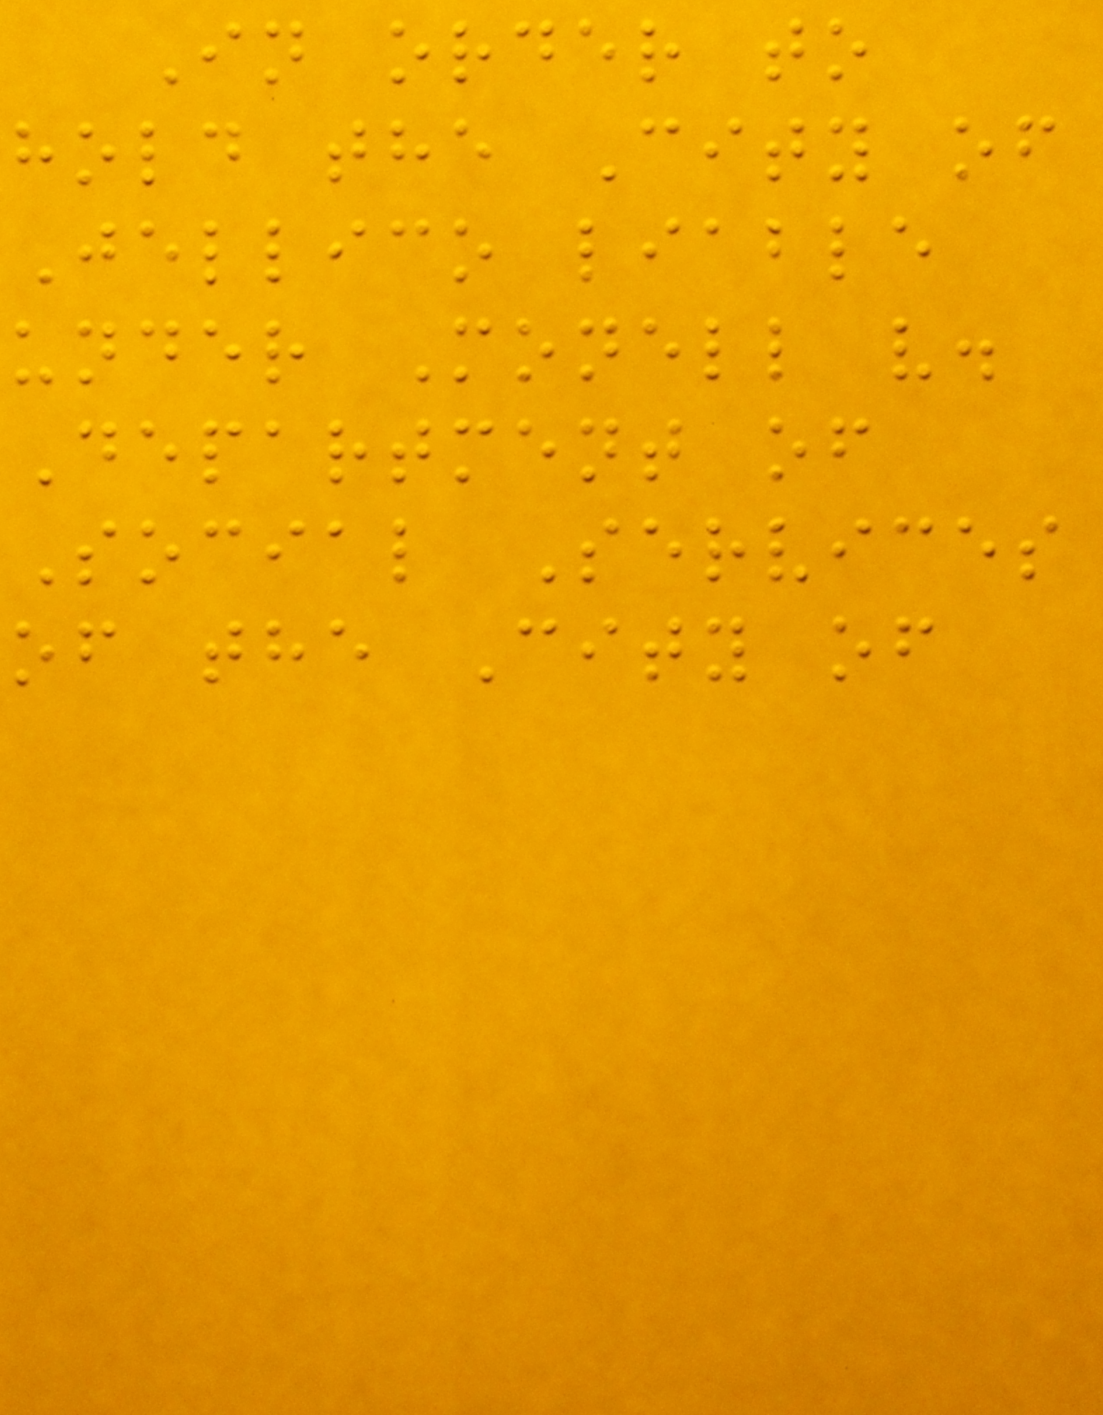In order to
hold the City of
Jellico liable
under Monell v.
Department of
Social Services
of the City of
